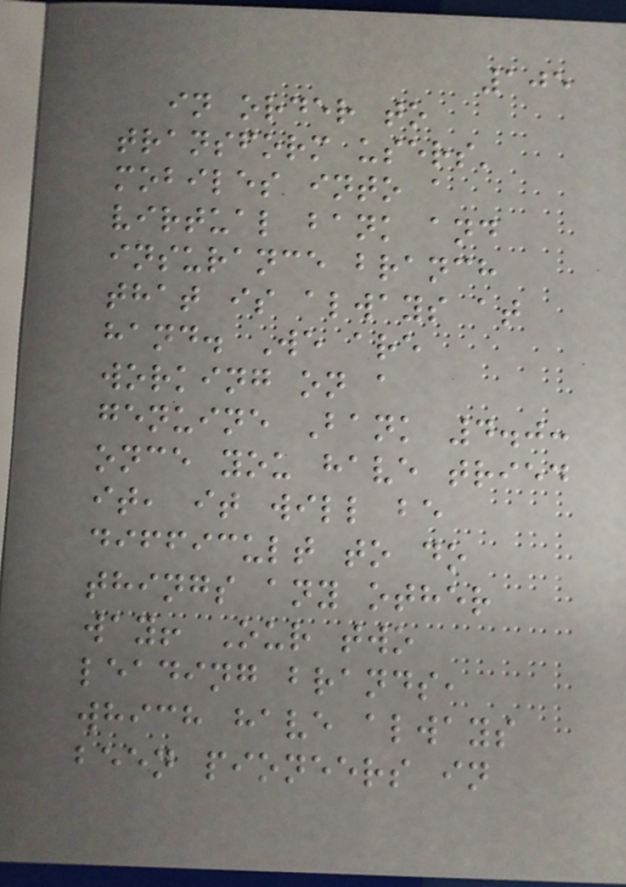105
in order to
transform users'
mobiles into a
virtual bank and
insurance branch
that is always at
hand. We are
working on a
genuine Bank 4.0:
once you have tried
it, it will be
difficult to do
things any other
way! Our two
leading brands,
which have always
been pioneers in
